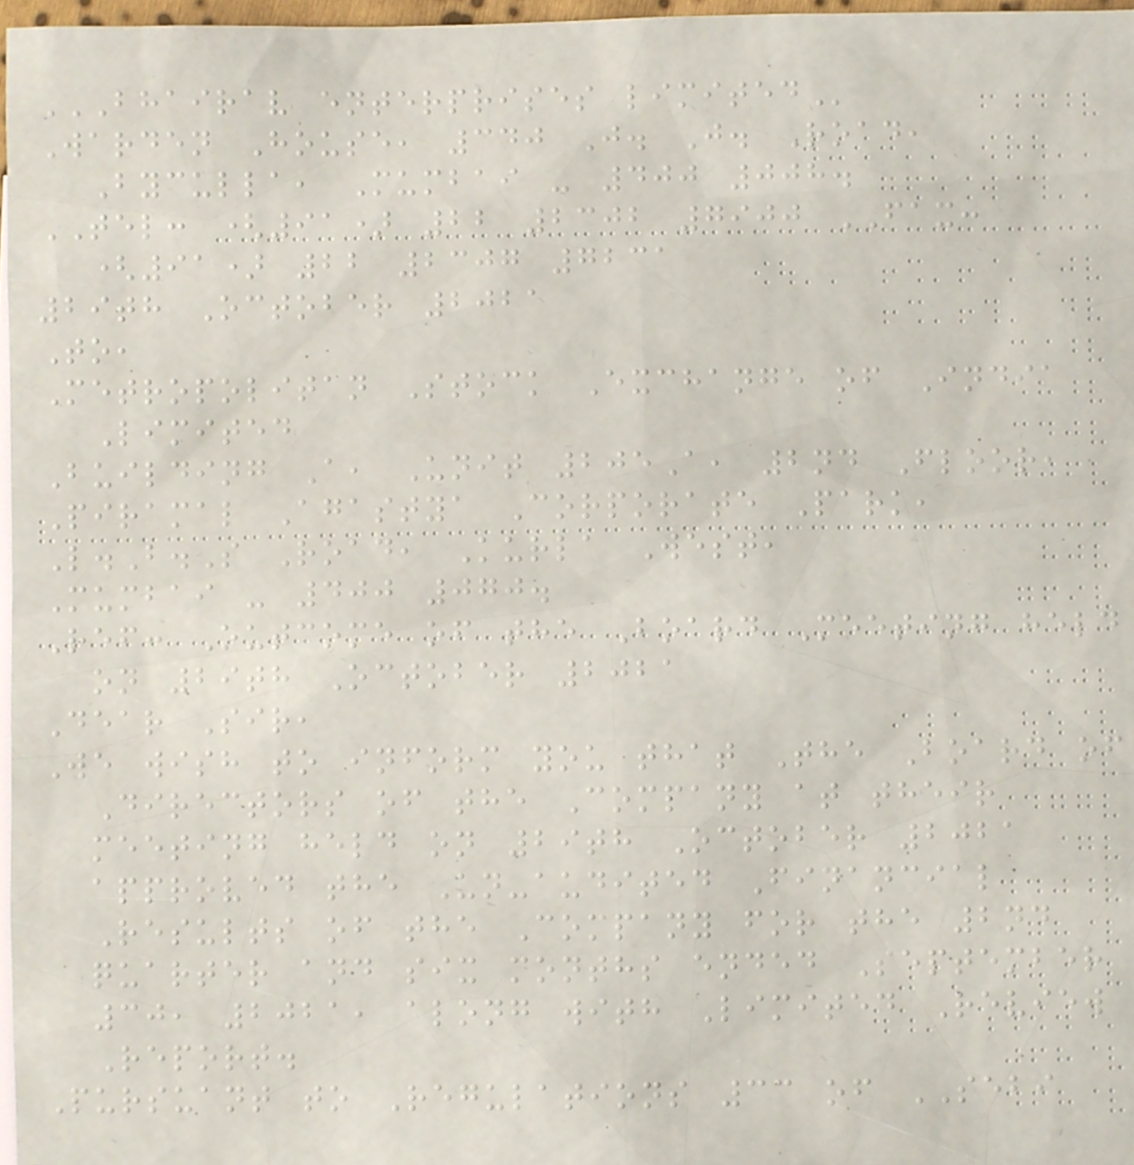BHAIRAV ENTERPRISES LIMITED
Warden House, 340 J. J. Road,
Byculla, Mumbai - 400 008.
TEL: (91) 22 2302 7900 FAX:
(91) 22 2307 7231
29th October 2021
To,
Metropolitan Stock Exchange of India
Limited
Building A, Unit 205A, 2nd Floor,
Piramal Agastya Corporate Park,
L.B.S Road, Kurla West,
Mumbai - 400 070.
Ref: Outcome of the Board Meeting held
on 29th October 2021
Dear Sir,
We wish to inform you that The Board of
Directors of the Company at their
meeting held on 29th October 2021
approved the Un-audited Financial
Results of the Company for the 2nd
quarter and six months ended September
30, 2021, along with Limited Review
Report.
Pursuant to Regulations 33 of SEBI
